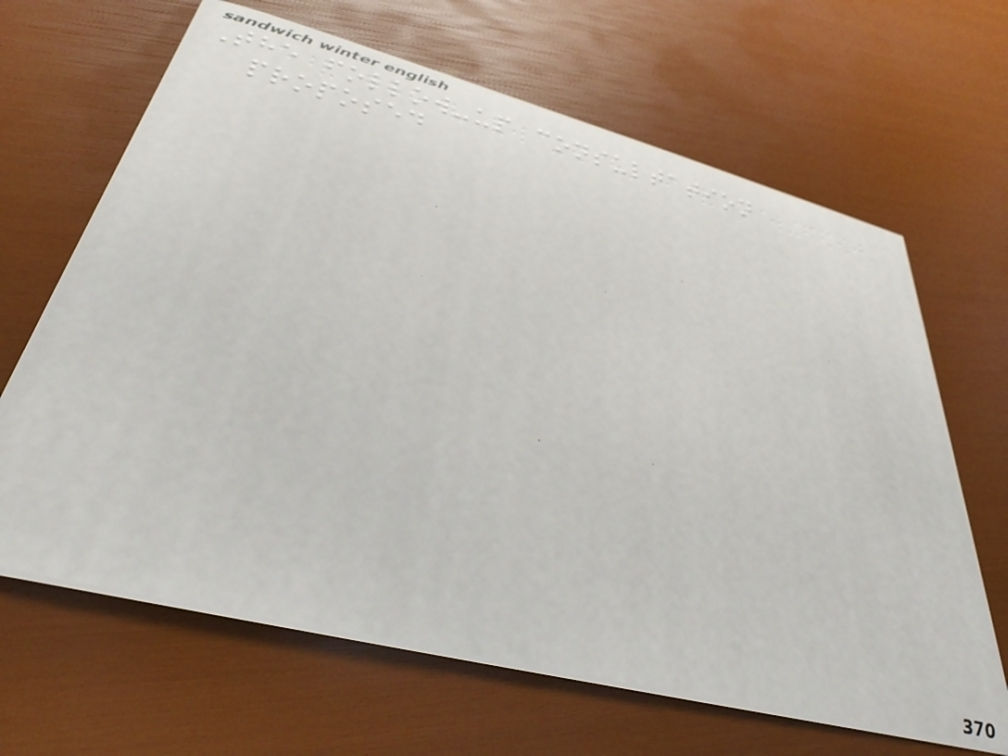The follow-up consultation
proposed
